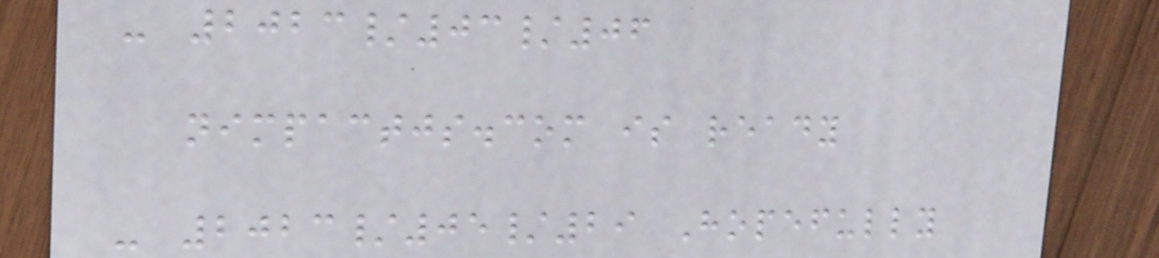- 2023/03/06
nimpactjs.com is ready
- 2023/05/29 Hopefully
